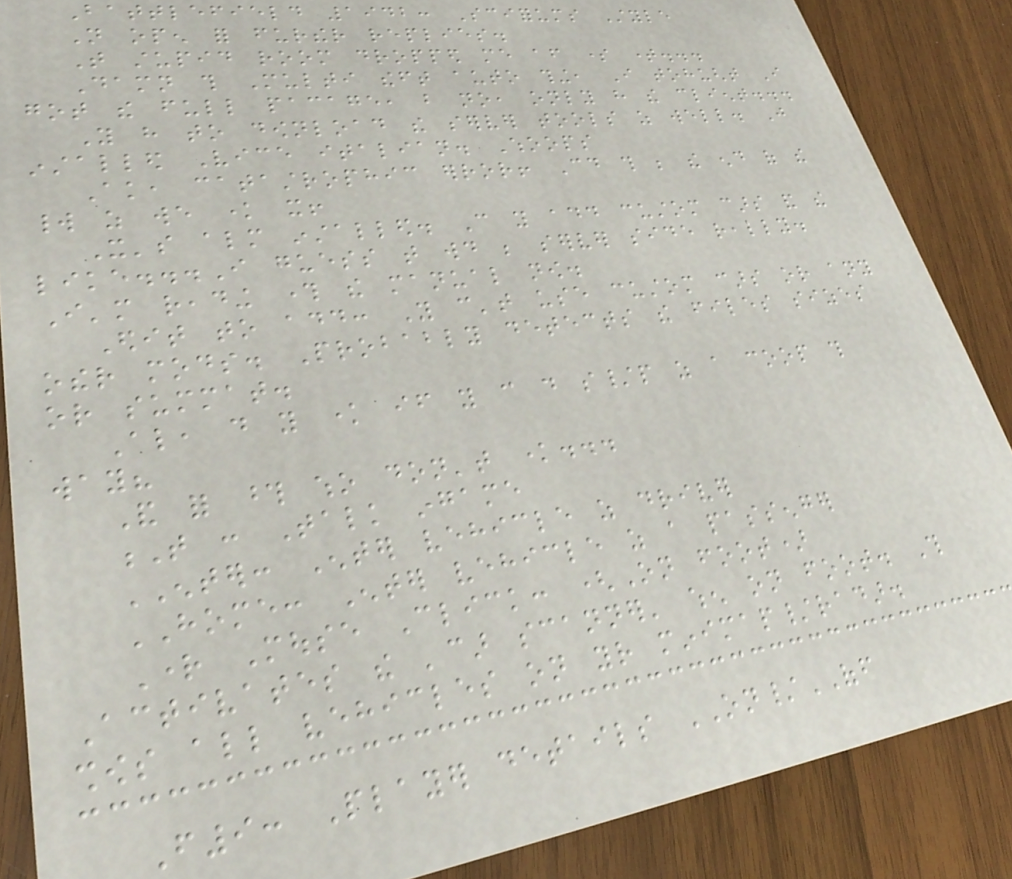Battlefield 1942: Sciforums Style
Not open for further replies.
That stupid room dropped me after some time...
Damn this Multi theft auto thing, I tohught I
got the full pacage, but no, only have the client...
You have to download the server tools as well. Just
installed Vice italian. Whoops
Ak, catastrophic error! Could this be the end of the
world as we know it!
It's almost installed. Can you add custom cars and the
like...I guess that would be server side really.
I'm reading through the manual now.
Edit to add: You can't use custom cars or any
other mods. Probably detects the files sizes
or summat.
Also, do you know if you can do s/p as a coop this
way?
And for those who don't know...
T : Talk ingame
ENTER: Enter vehicle as driver
HOME: Enter vehicle as a passenger
Right Mouse Click: (On foot)
Activates the 'car scanner' when on foot. This
shows all vehicles on your minimap/radar.
F9: Player details ON/OFF
